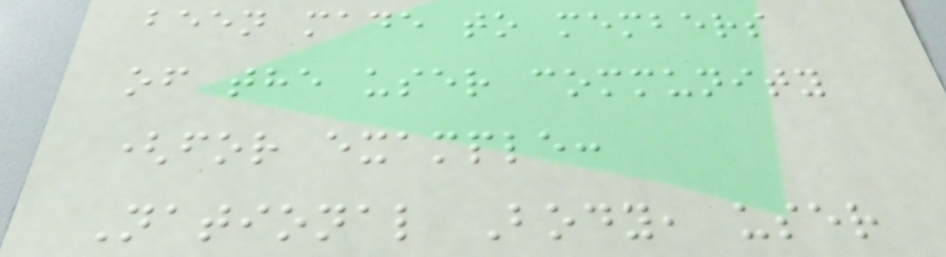been made to members
of the user community
(for example:
National Body, user
